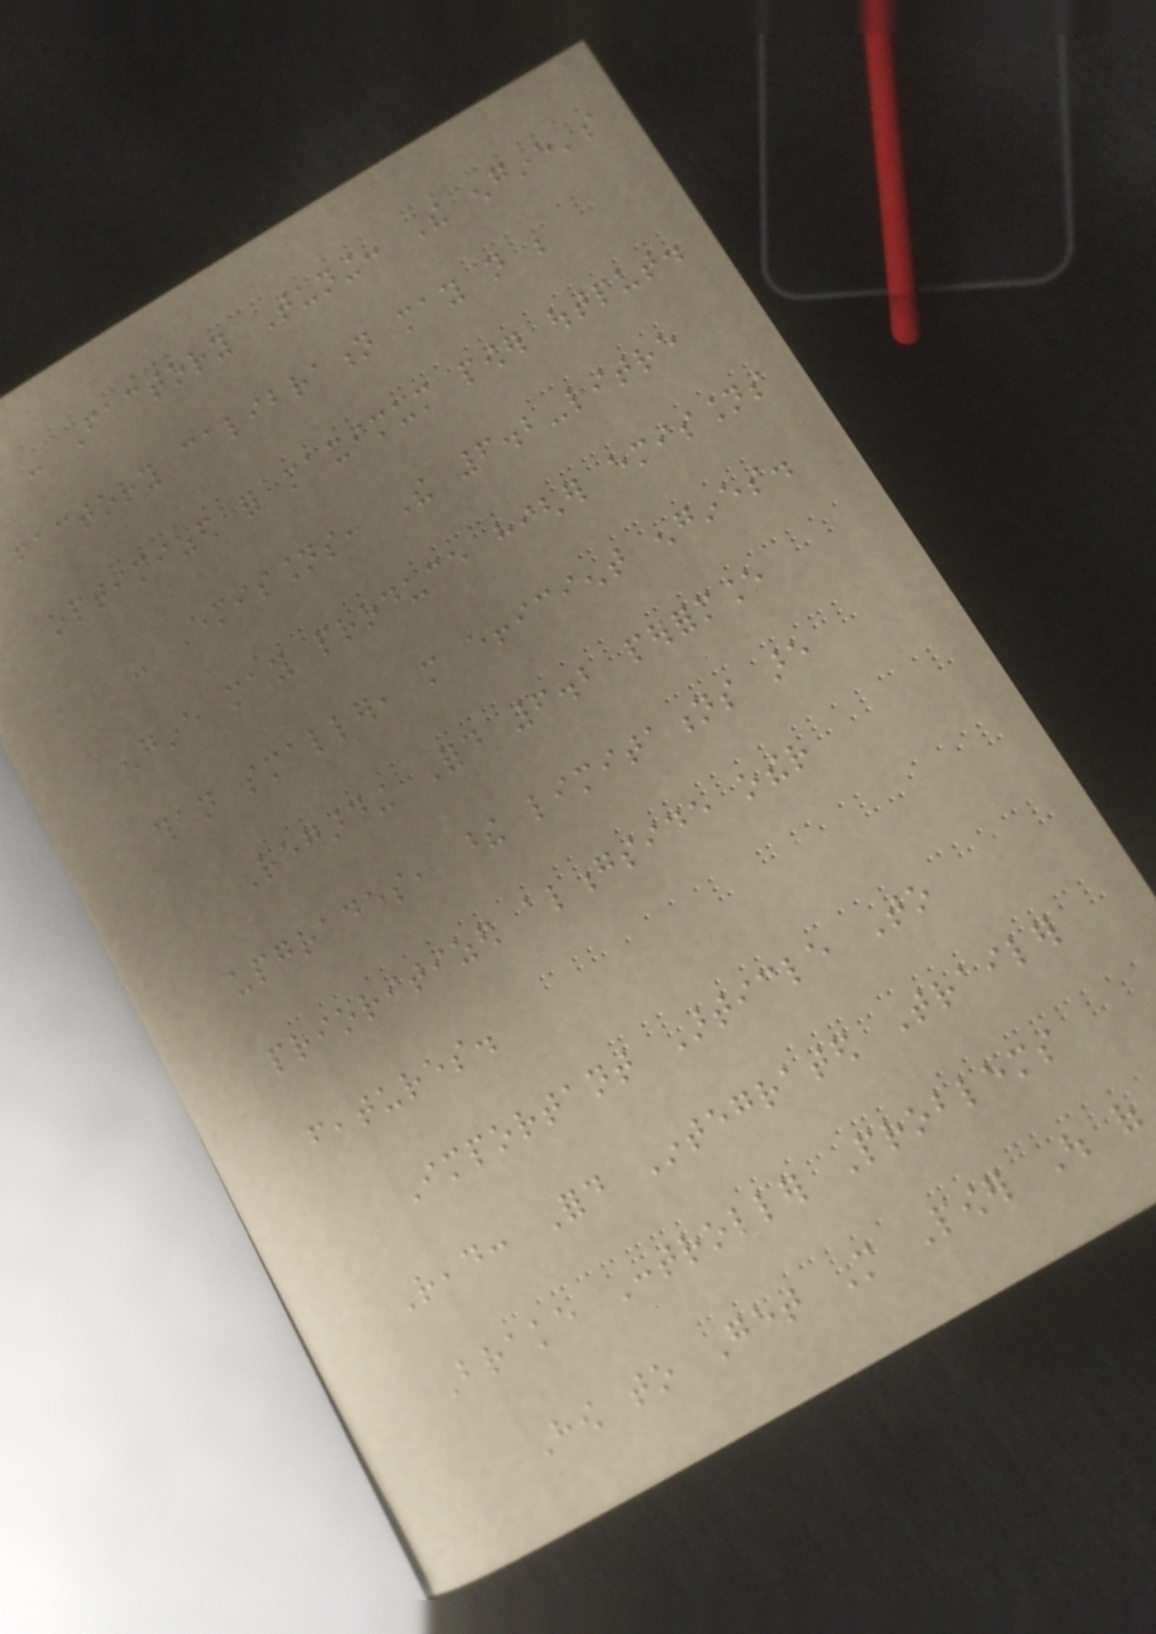- Factory Tuning: The engine's
factory calibration may not be
optimized for maximum power output.
- Emissions: The 6.2-litre
engine may produce higher emissions
than smaller, more efficient engines.
Regarding Ford 6.2 performance
upgrades, these limitations are
prioritized alongside other
features.
Important Article To
Read: Ford Integrated Trailer
Brake Controller Problems
How to Get More Power Out of
